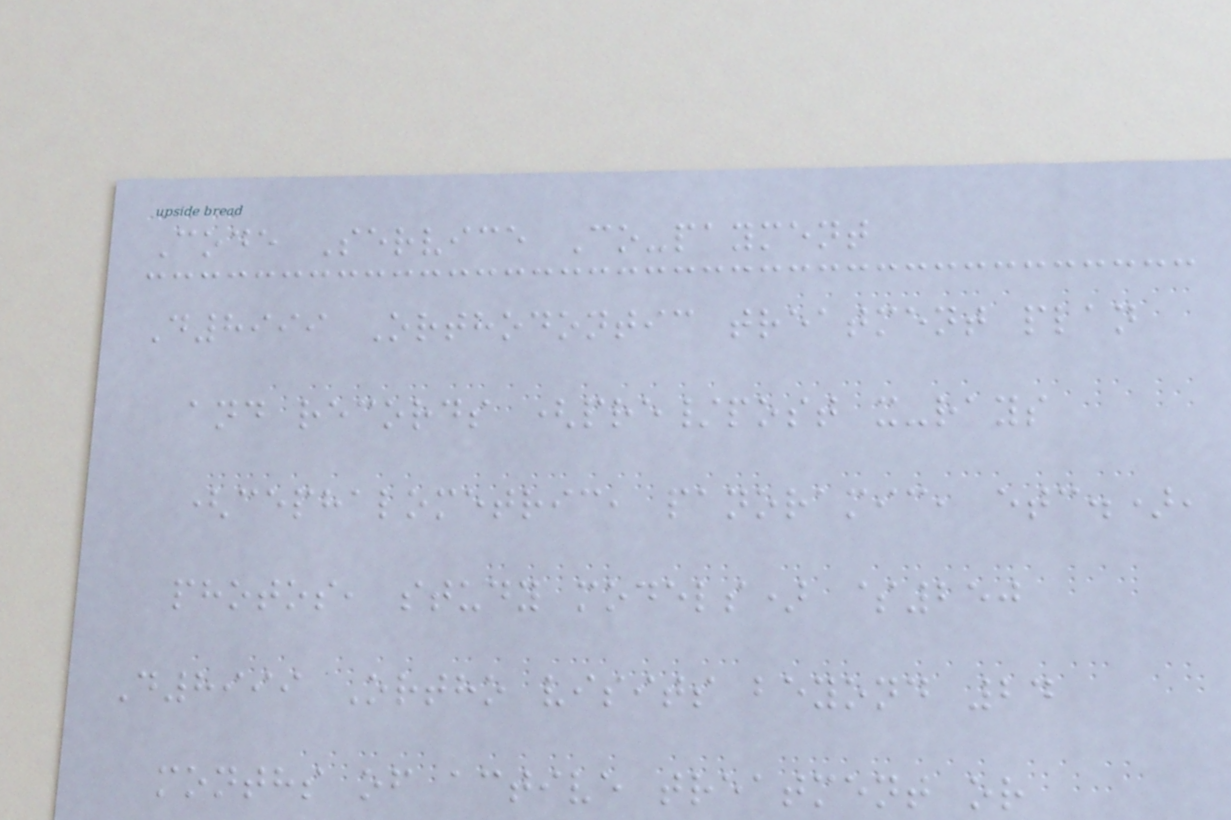Code Service Co-payment
D8999 Orthodontic treatment plan
and records (pre/post x-rays
(cephalometric, panoramic, etc.),
photos, study models) $250
D8999 Ortho visits beyond 24
months of active treatment or
